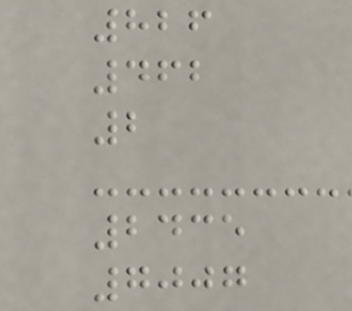826
462
2
2435
7007
